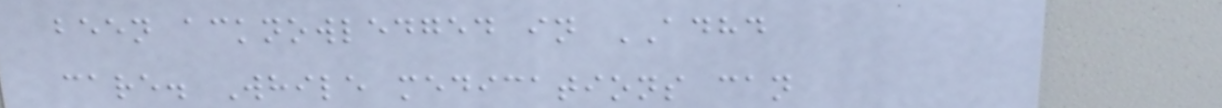been acknowledged in ADHD
care. While medications can
